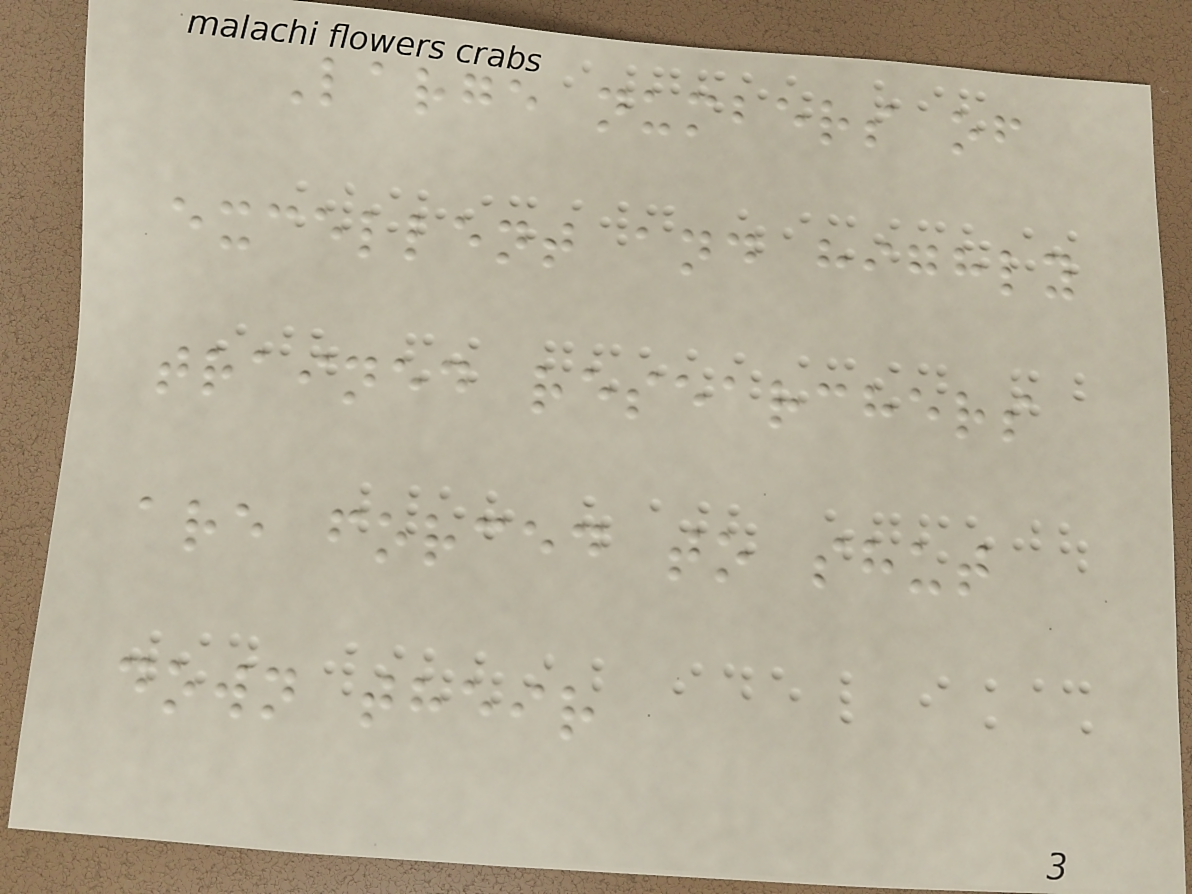Large numbers of
excellent and highly
trained researchers
are forced to shut
down their
